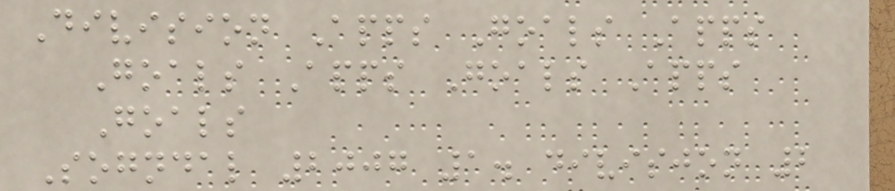Division Apps Goals Apps
Goals Apps Goals Apps
Goals
Sogndal 2007 1. divisjon 2
